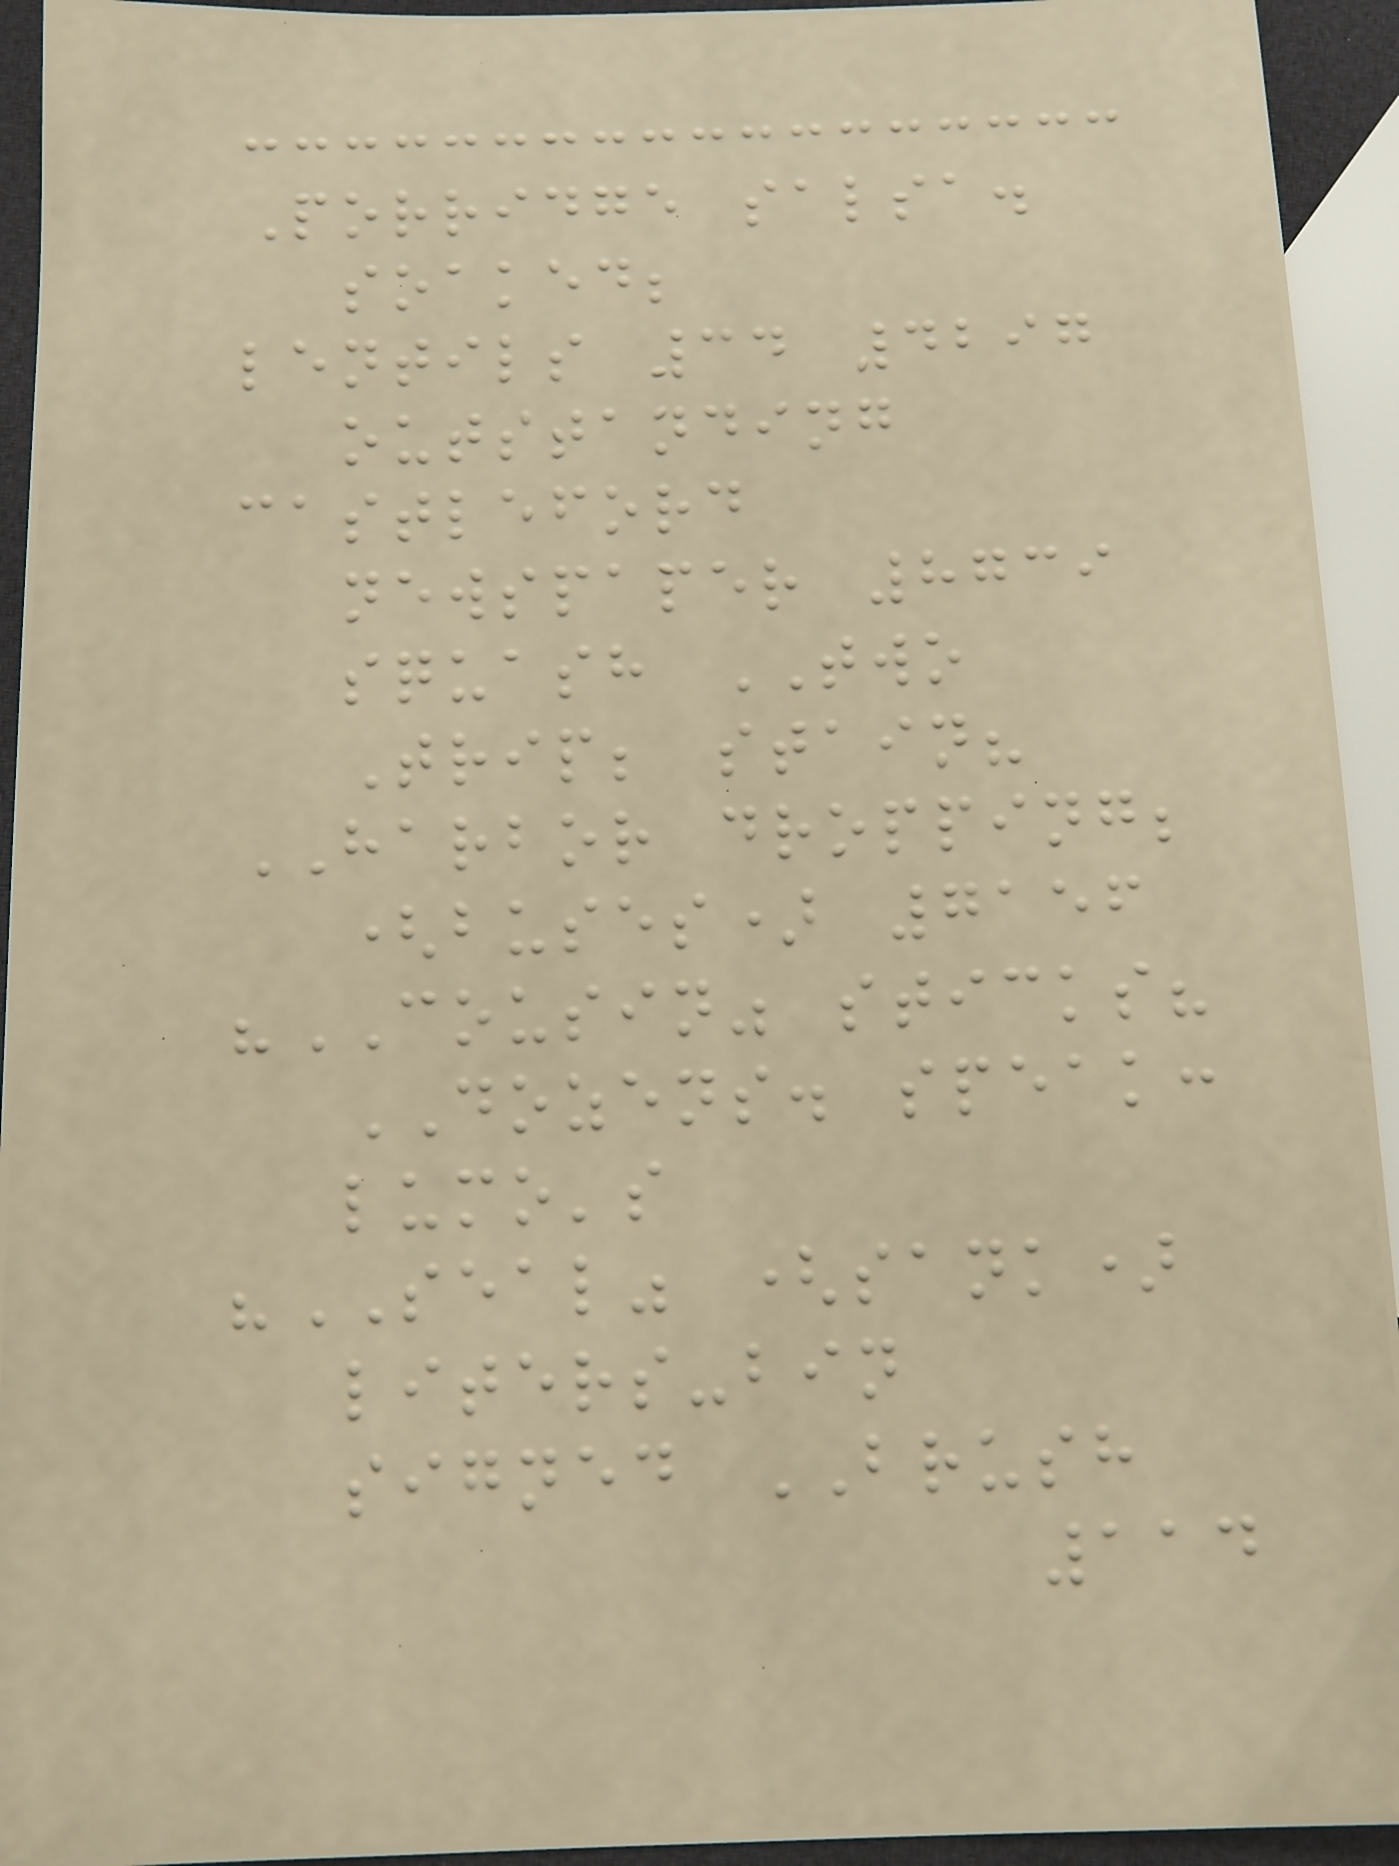Porridge salsa.
soaked;
lentils 34 4297
outstanding
castleford
newspaper 8739
squash TWO
Trip; stain?
HARBOR dropping;
(buses) 7156
"COUSIN" sticks?
DOZENS. speak:
lumo's
"SEAL" (sank)
liters-bin
signed BRUSH
114
